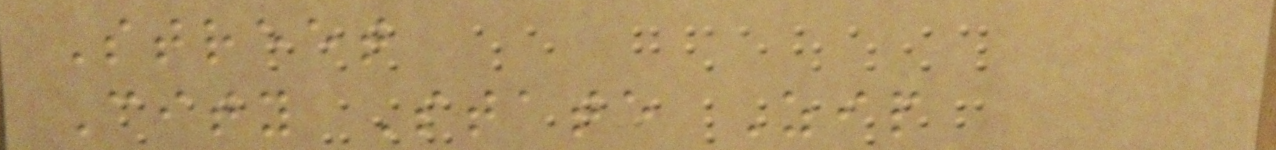Street
City State Zip
